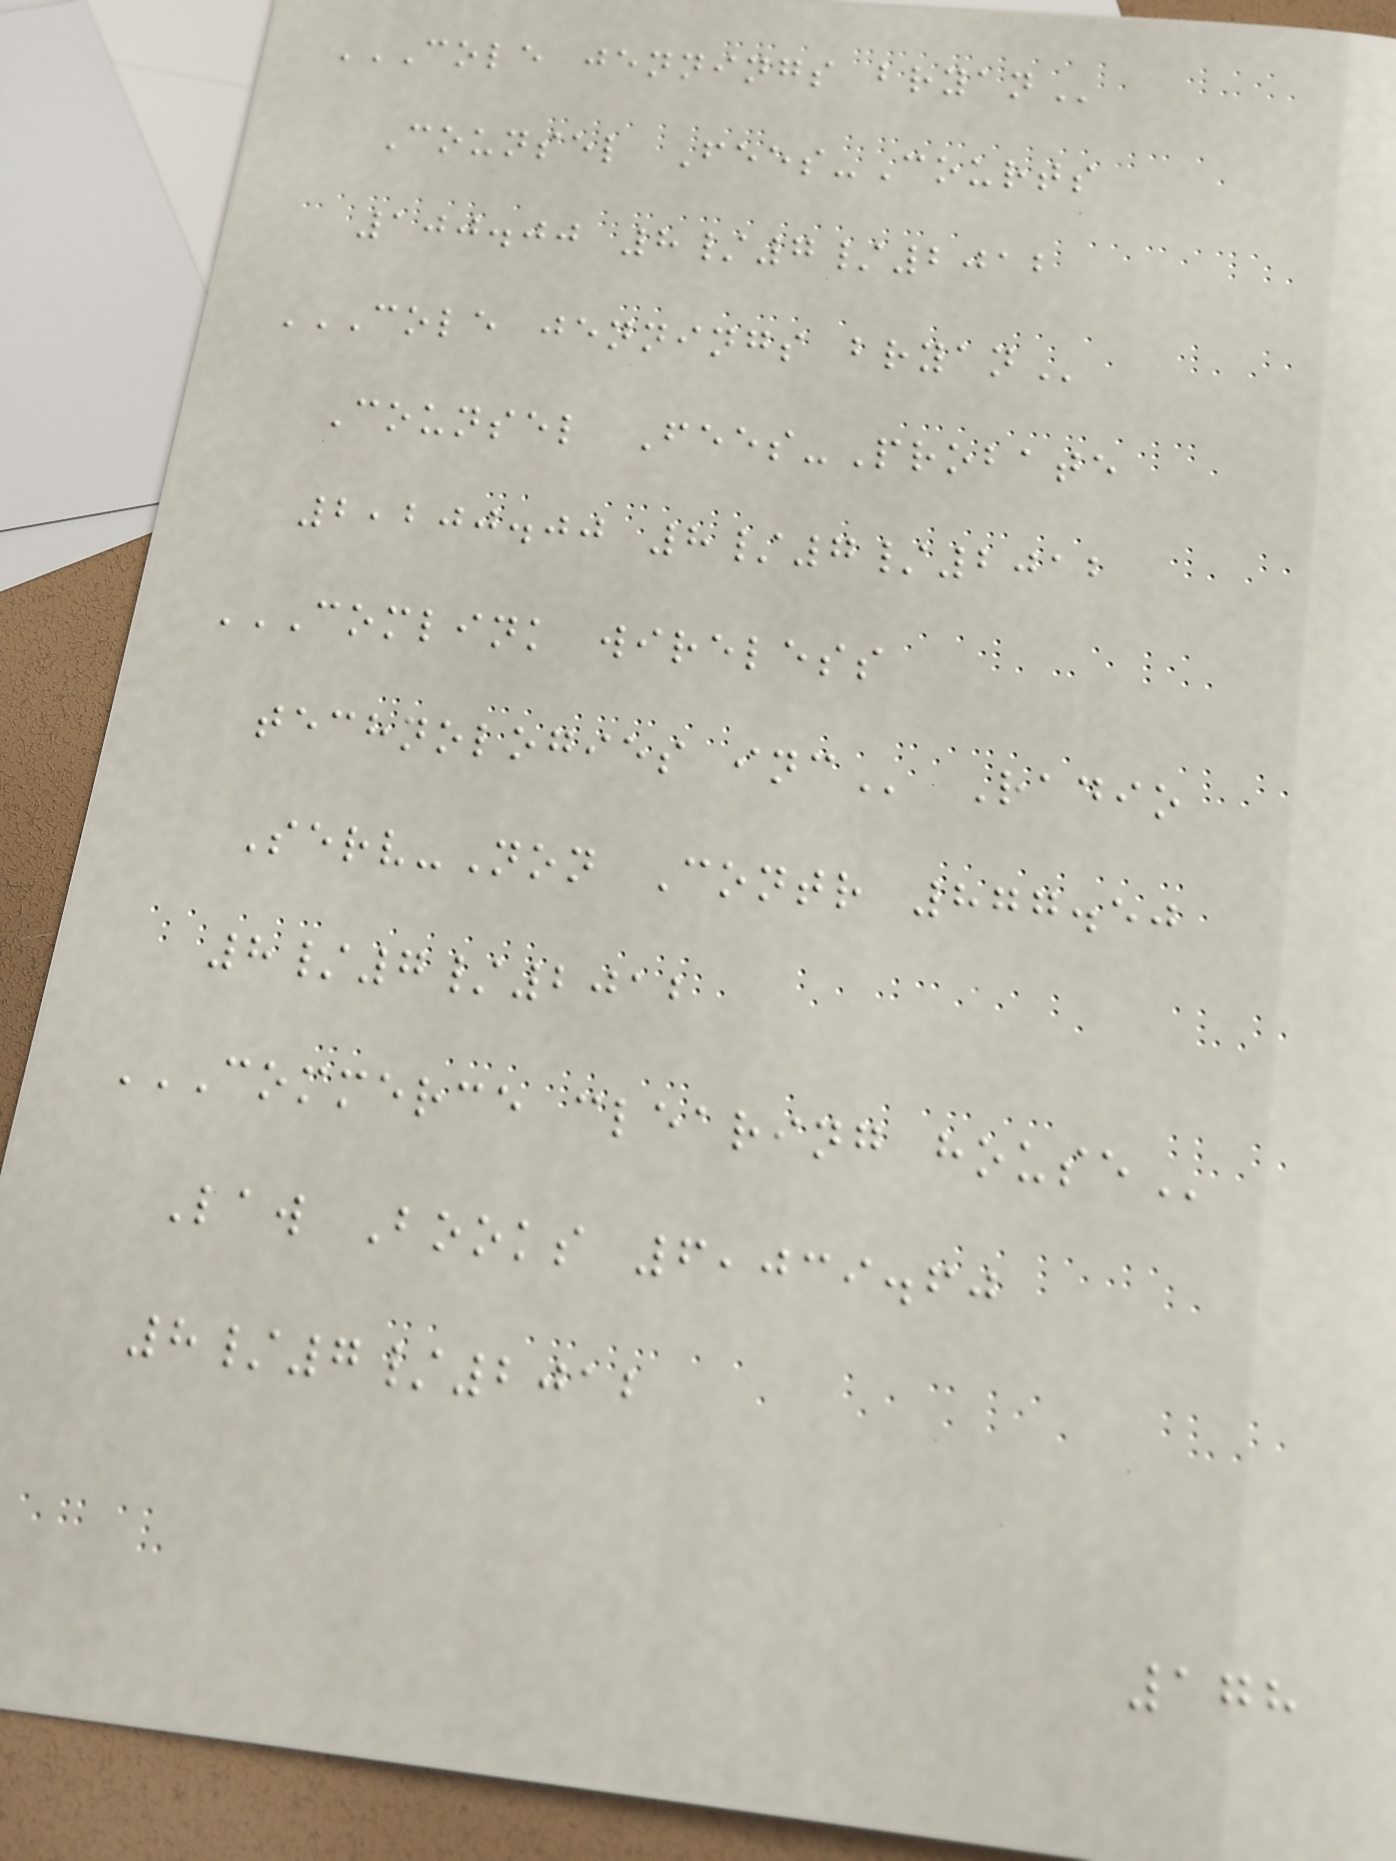COLE JENNINGS BRYAN
Counsel Fees-Courts
100.00 8/7/2012
COLE JENNINGS BRYAN
Counsel Fees-Probate
2,200.00 8/7/2012
COMLINK WIRELESS
TECHNOLOGIES INC Radio
Serv-Non Contr 877.50
8/7/2012
COMMERCE CLEARING HOUSE
Law Books 6,039.60
8/7/2012
178
